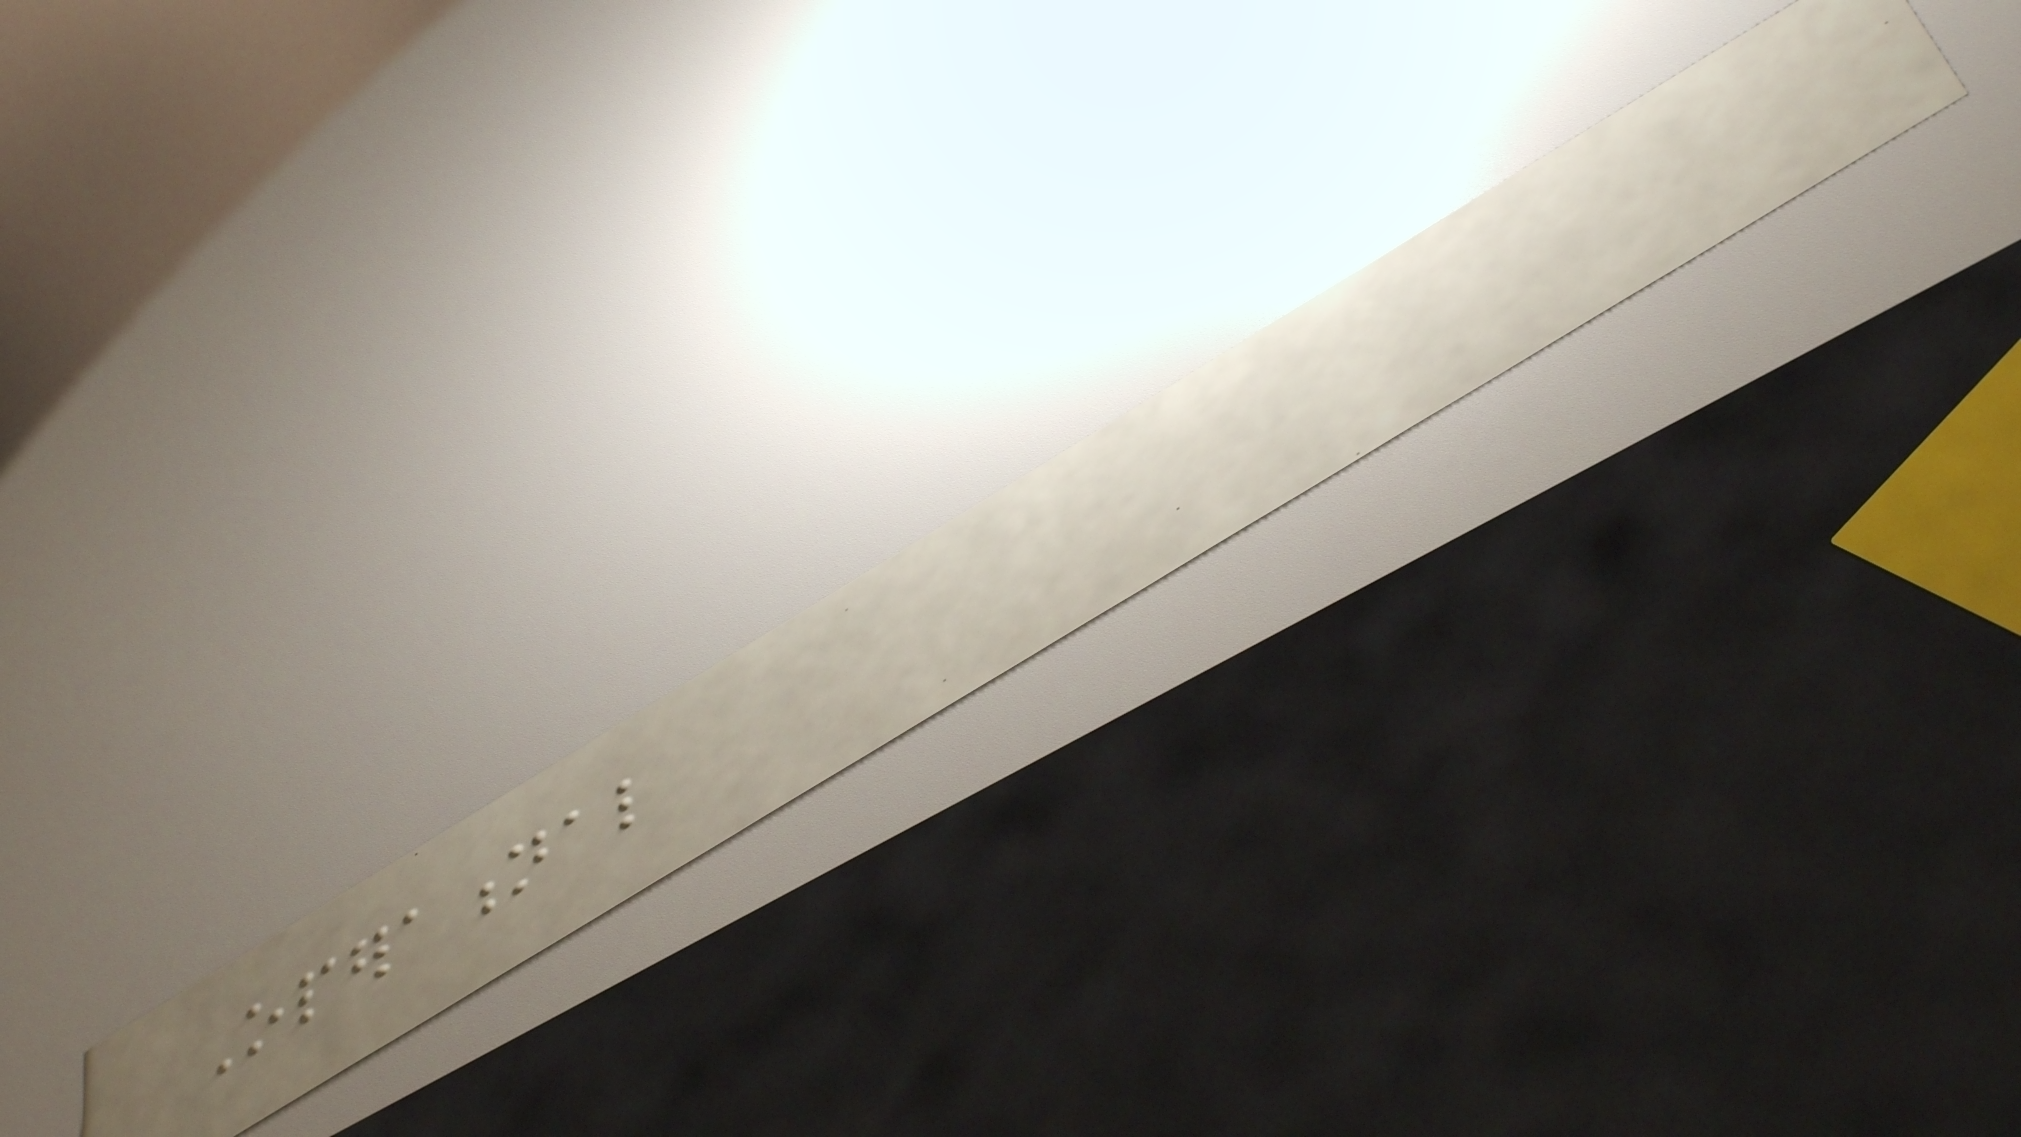Operational
